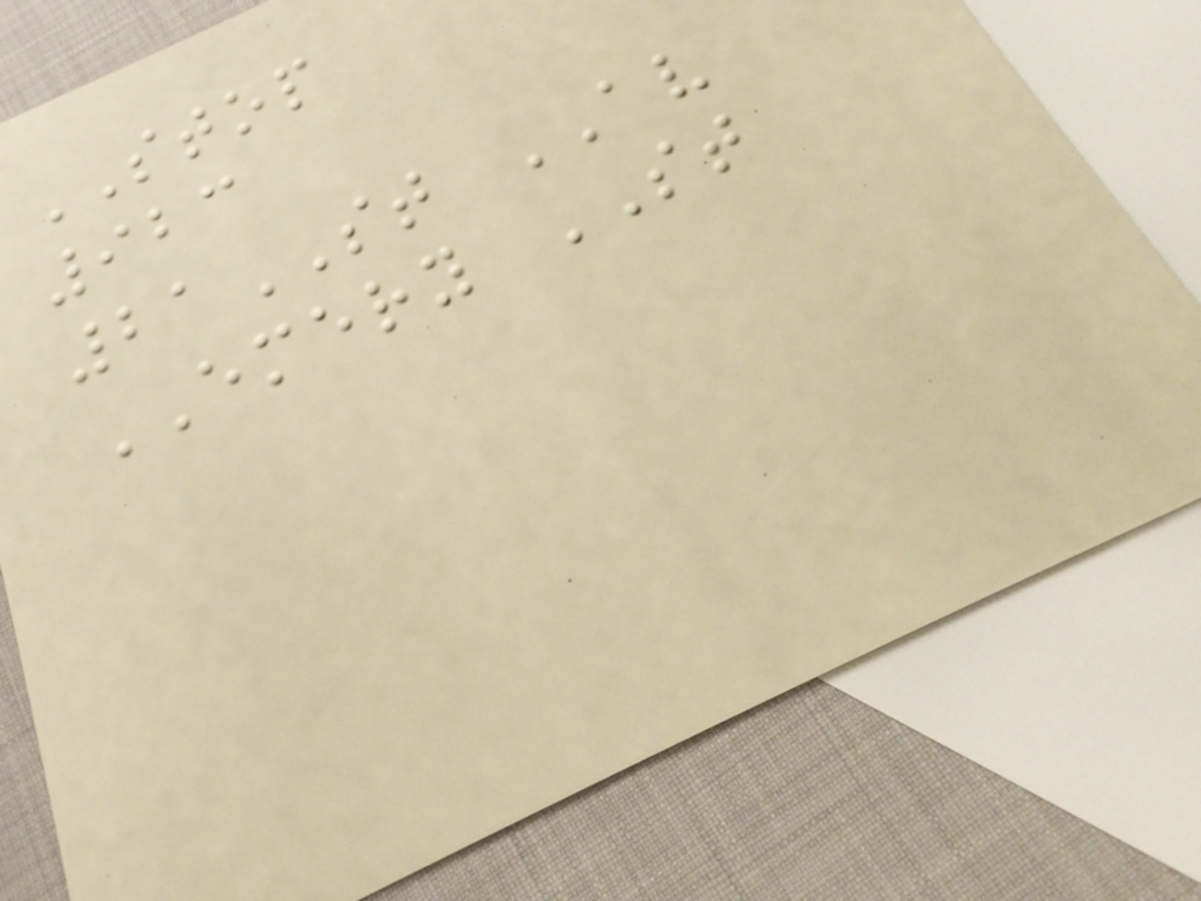STOP
923
21ST AV
EMERY ST
